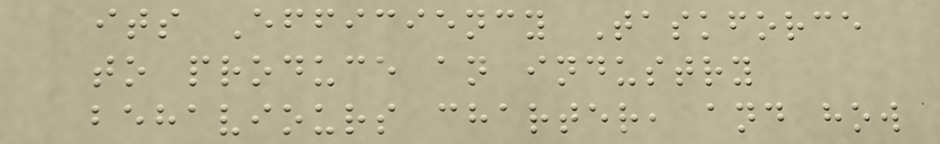its Efficiency Taskforce
to produce an industry
behaviours charter, and how
